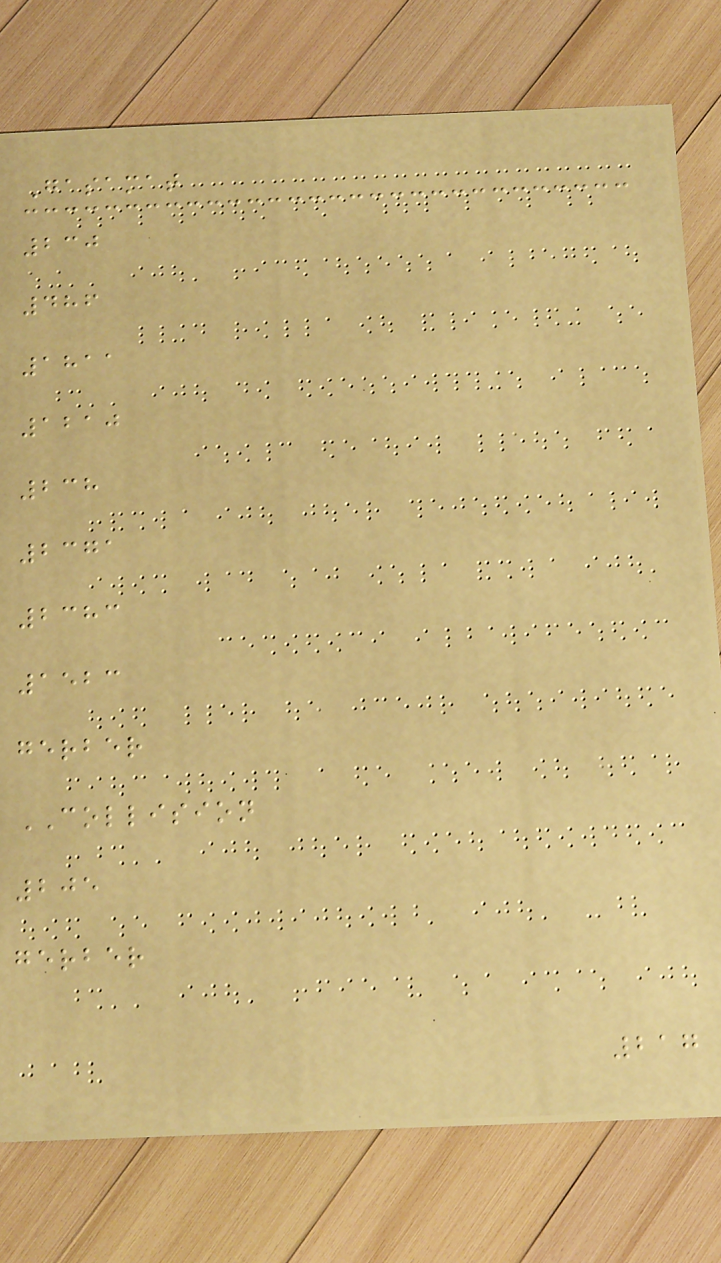Gasamat
230
486
1811
1210
238
2371
2383
1523
gerber
COLLISION
205
gerber
217
